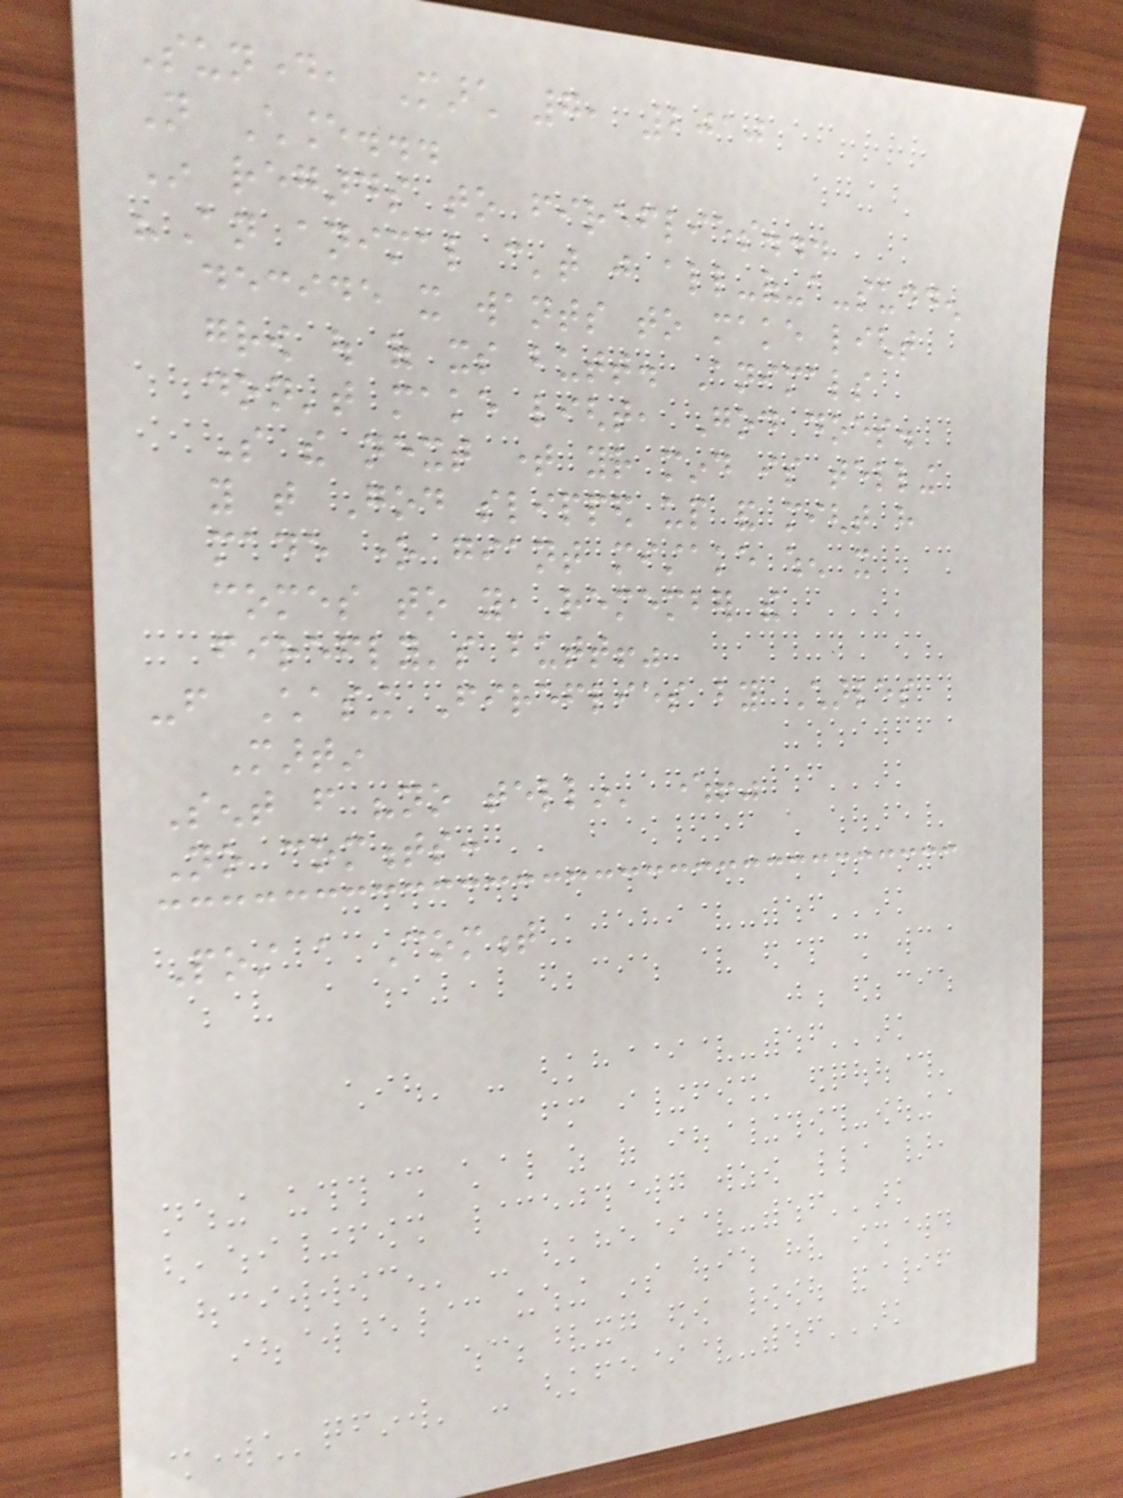Sunday, March 7, 2010
Not Chance...
In regards to fireflies...
"An animal can't just all-of-a-sudden
decide it wants to make light
grow out of its butt. Animals
don't make light, God does.
So the next time your mind is telling
you that God slipped up and might have
made one giant mistake when it
comes to you, remember the
firefly's butt!"
-from Chasing Fireflies by Charles
Martin
Sent from "no tellin' where!"
No comments:
Post a Comment
